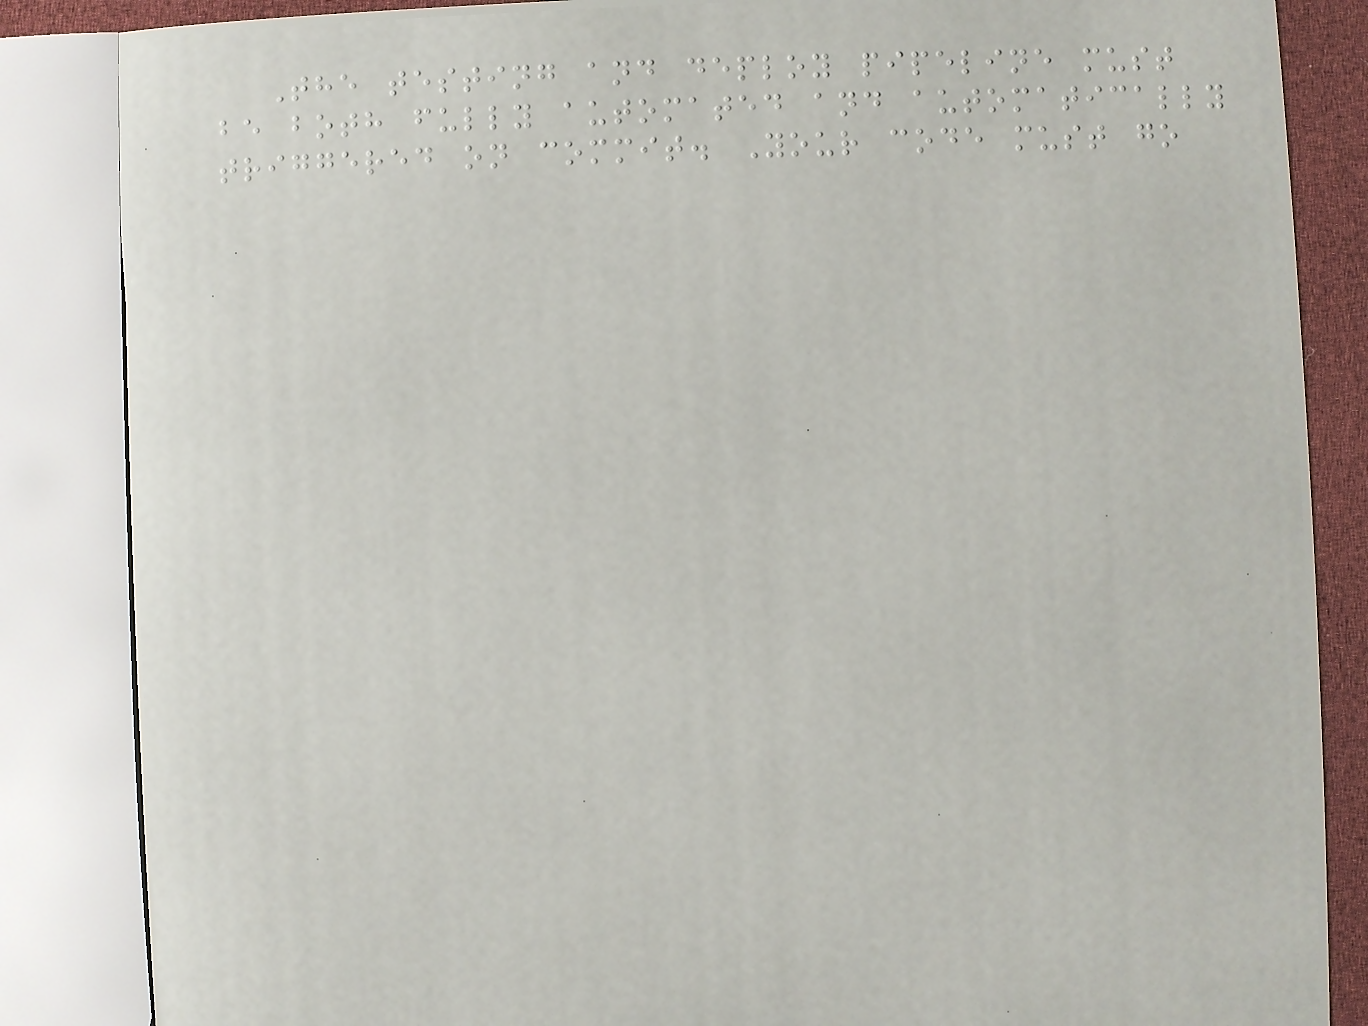The testing and deploy pipeline must
be both fully automated and automatically
triggered on commit. Your code must go
